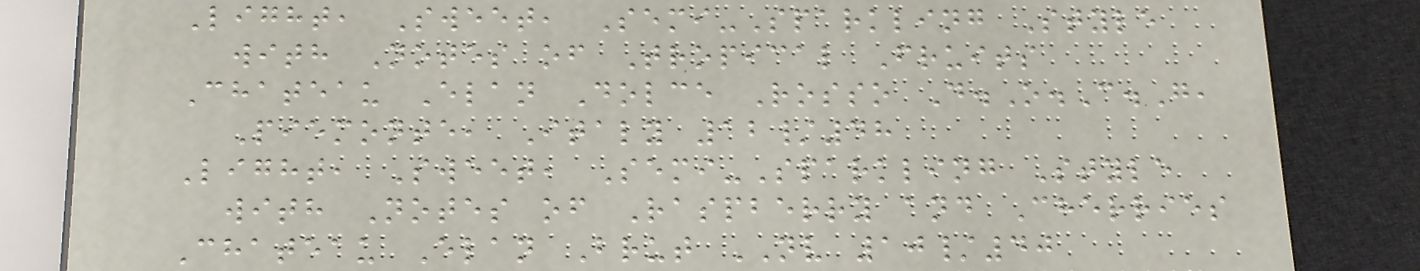Light, Sweet, Semi-Sparkling Style
with Notes of Tropical Fruits
Chateau Elan Dolce Rosso D.O.C.G,
Piemonte, Italy 12/48
Light, Sweet, Semi-Sparkling Style
with Notes of Raspberry and Cherries
Chateau Elan Brut NV 10/40
